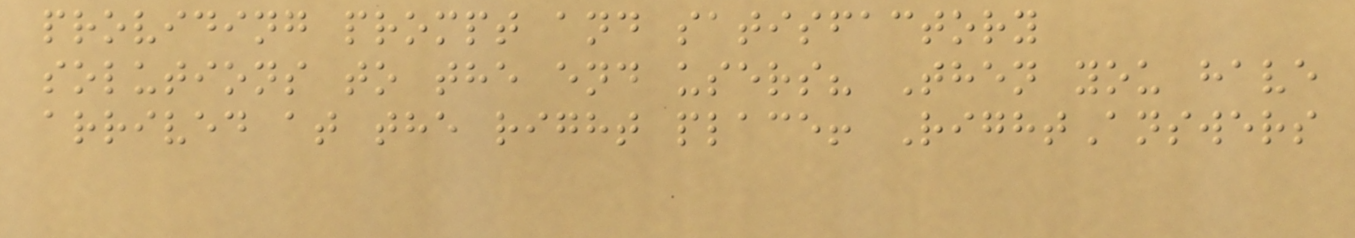providing prompt and satisfactory
solutions to the end users? Then you have
arrived at the right place! RightAnswers
